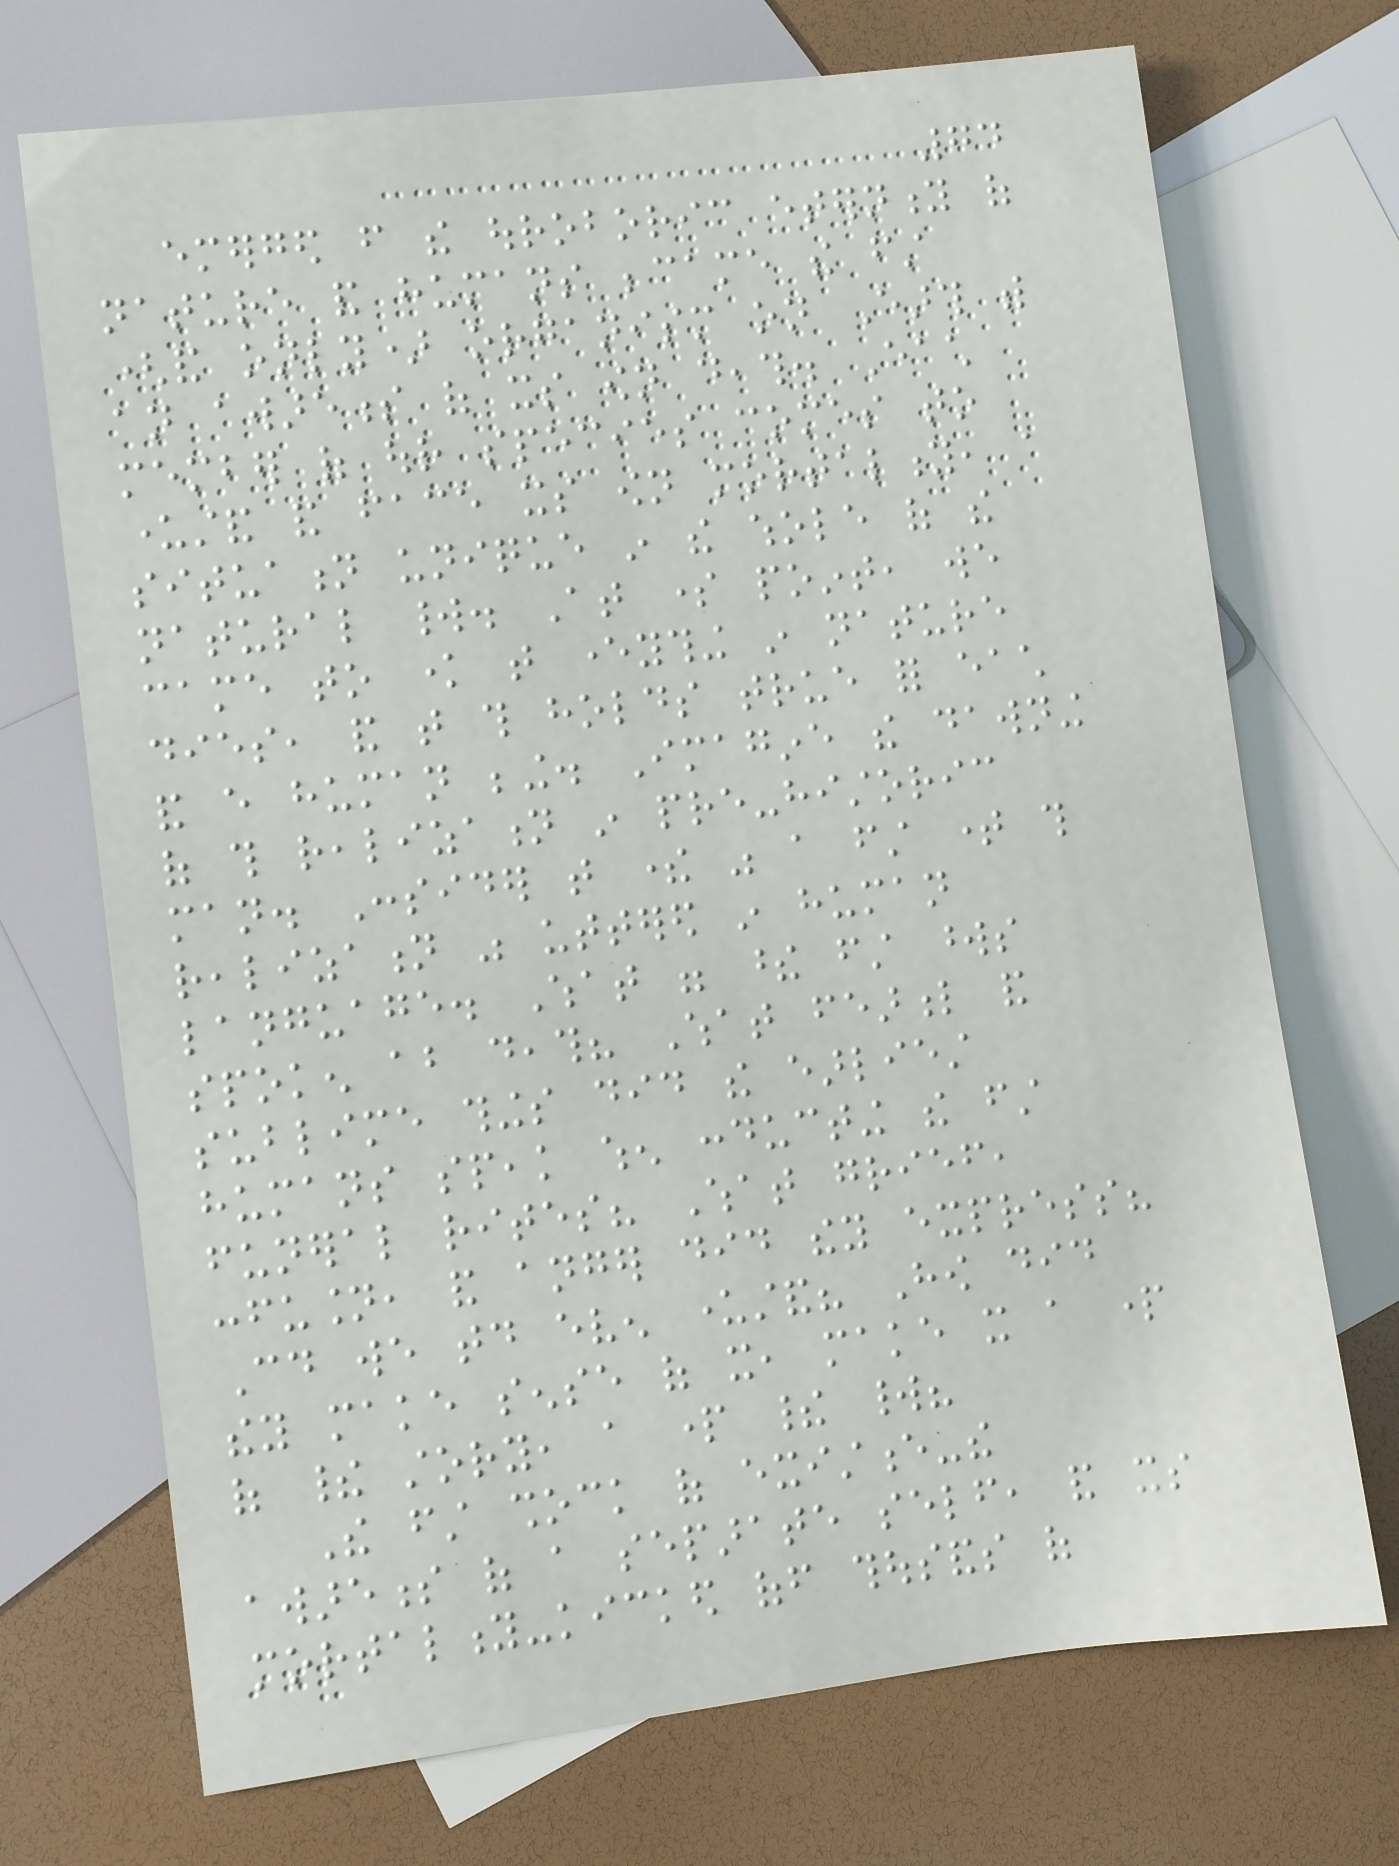74
emerged from the ouroboric eternity of
nature and humans became the first
(and only) organism on Earth with
an awareness of its own death. Each
member of our species comes to
understand and face its own mortality, a
situation unique in the whole of the
natural world. At some point, we
came to know that everything in nature
dies, and that this holds true for each
and every human being. Imagine the dawning
of this realization in pre-historic
man. Consider that there was a first time this
realization was uttered in human
language. What were these first words
spoken about death? What fearful and
sublime things did the earliest
humans speak when conducting the first
funeral rites? What grief,
confusion, and anger did they express?
Could we today even understand? How did
they make sense of it, make it a part
of their story, a part their world?
The first shock of existence-the
awareness of a separate self, and its
mortality-kicked off thousands of
